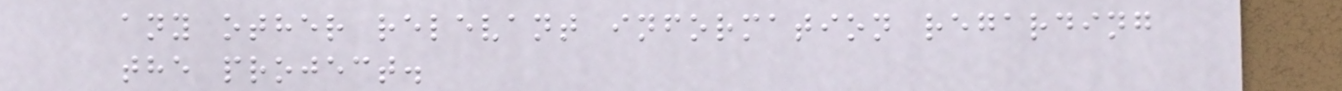any other relevant information regarding
the project.
